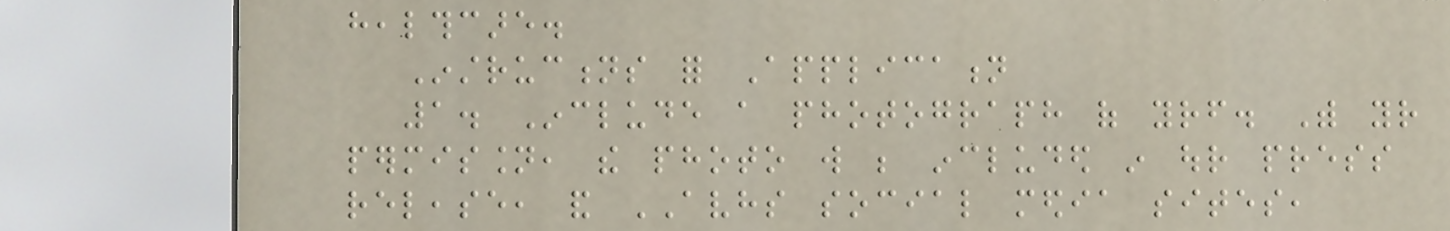healthcare.
Instructions for Application
1. Include a photograph of yourself. With your
permission, the photo will be included in our press
release, and AVHS social media sites,
